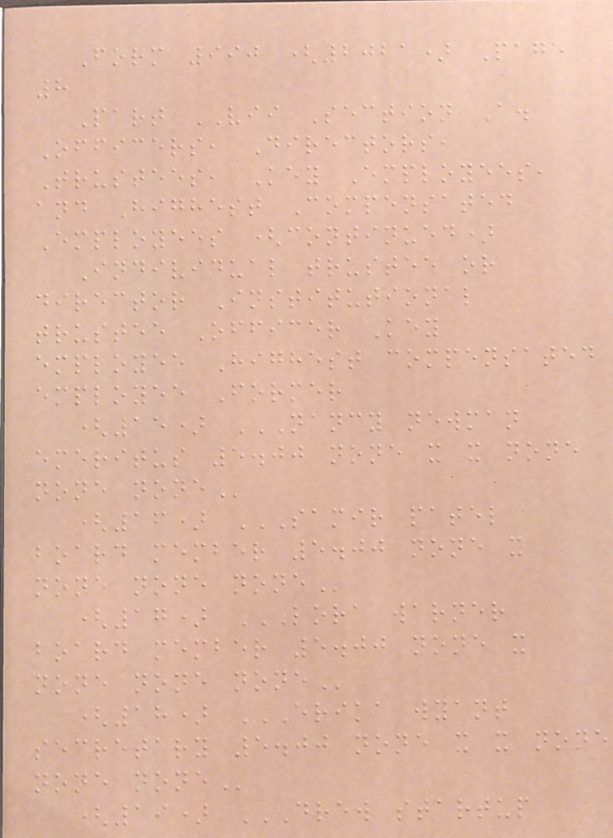Form 990 (2021) Page
8
Part VII Section A.
Officers, Directors,
Trustees, Key Employees,
and Highest Compensated
Employees (continued)
Individual trustee or
director Institutional
trustee Officer Key
employee Highest compensated
employee Former
(15) NANCY NEWMAN
EMERITUS 5.00 NONE X X NONE
NONE NONE
(16) SAMIR PATEL
BOARD MEMBER 5.00 NONE X
NONE NONE NONE
(17) LORA WARNER
BOARD MEMBER 5.00 NONE X
NONE NONE NONE
(18) ERIKA WYANT
SECRETARY 5.00 NONE X X NONE
NONE NONE
(19) DREW STARTUP
